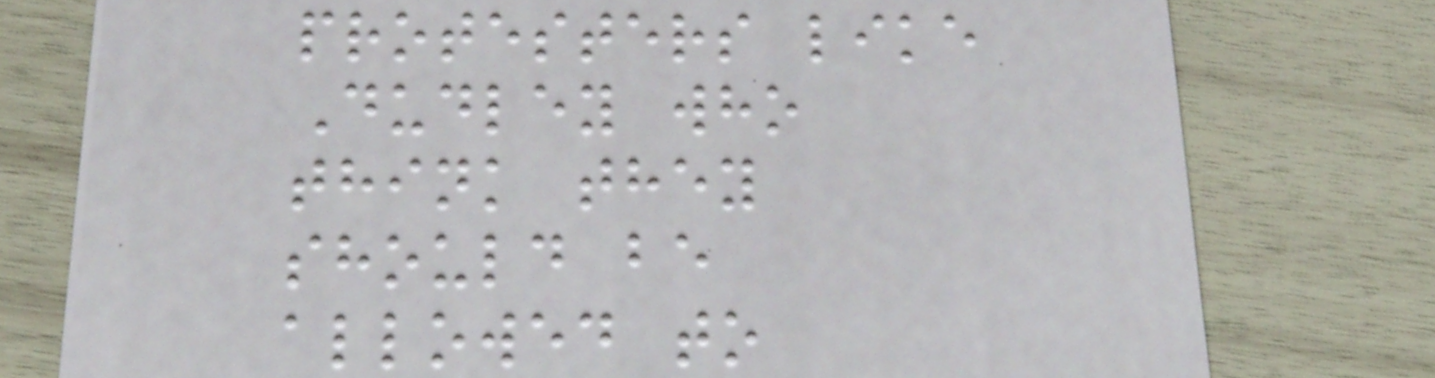protesters like
Dudley who
think they
should be
allowed to
